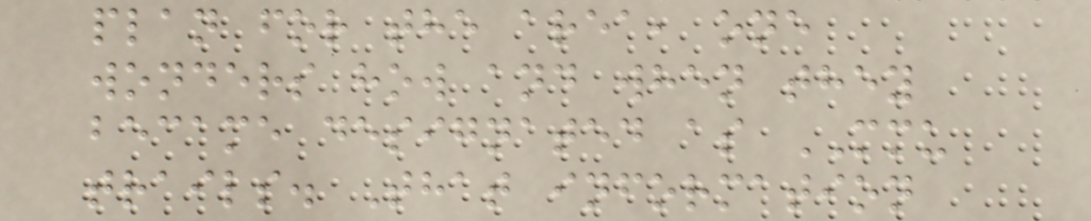plan for the area, one
wonders how and when they
became designated as MMU
trails. That information
